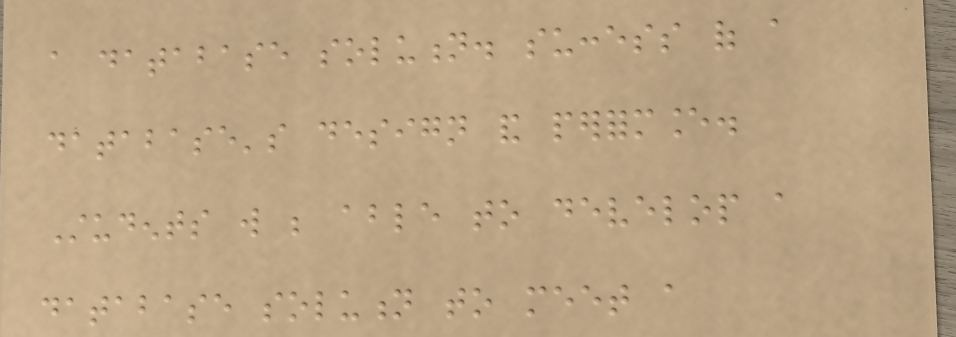a database solution. success of a
database's design and performance.
Students will be able to develop a
database solution to meet a
